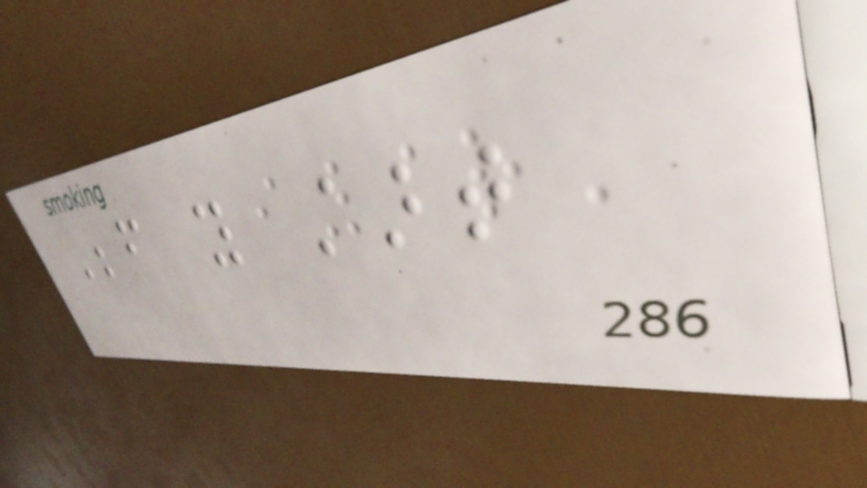Before you start
